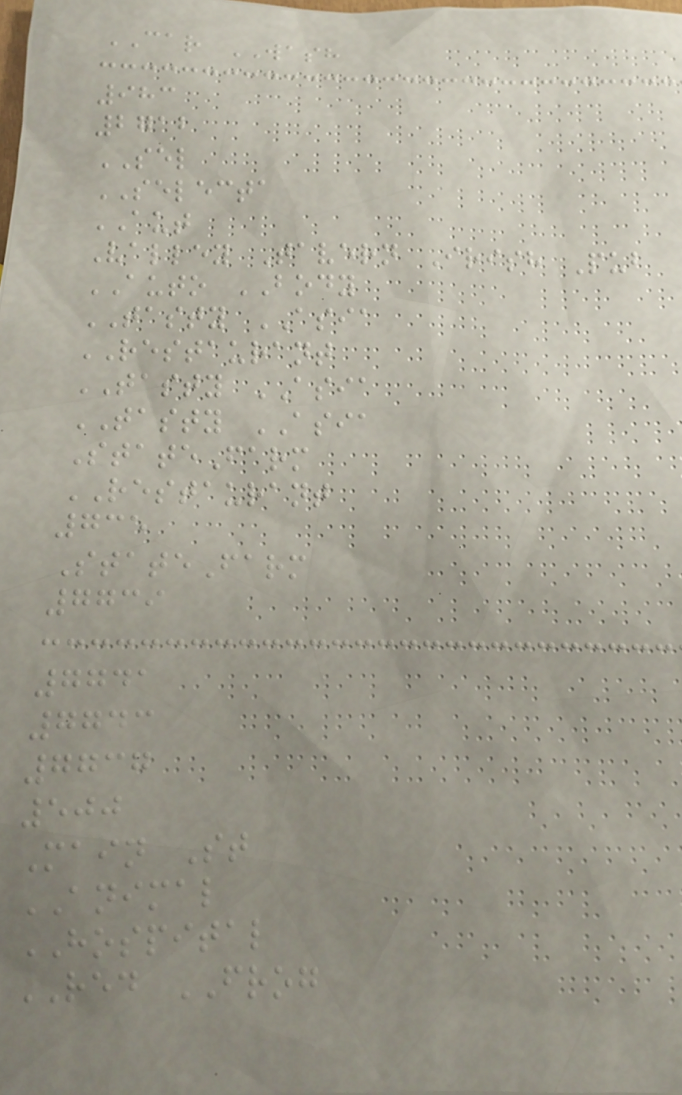CAR WASH
983
2712
SEL
SELECTA
AUT
Valley Tavern Irish Pub
AUTO BODY
TASTY ASIA
RESTAURANT
TASTY ASIA
TASTY ASIA
StateFarm
RESTAURANT
735
StateFarm
7739
7741
7743
7737
500
Main St
ANIMAL
HOSPITAL
RED FROG
